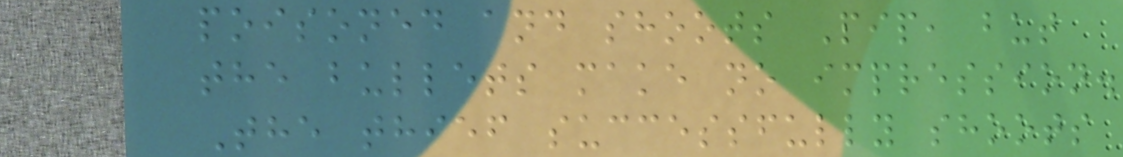poisoned and shoots Pip, but
the bullets make no impression.
The thief successfully shoots
